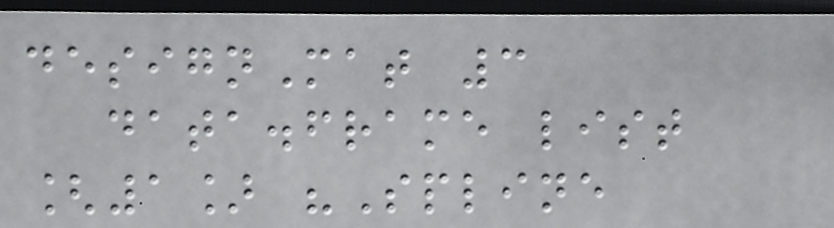designMat 3
data.frame list
[1] "Spline
